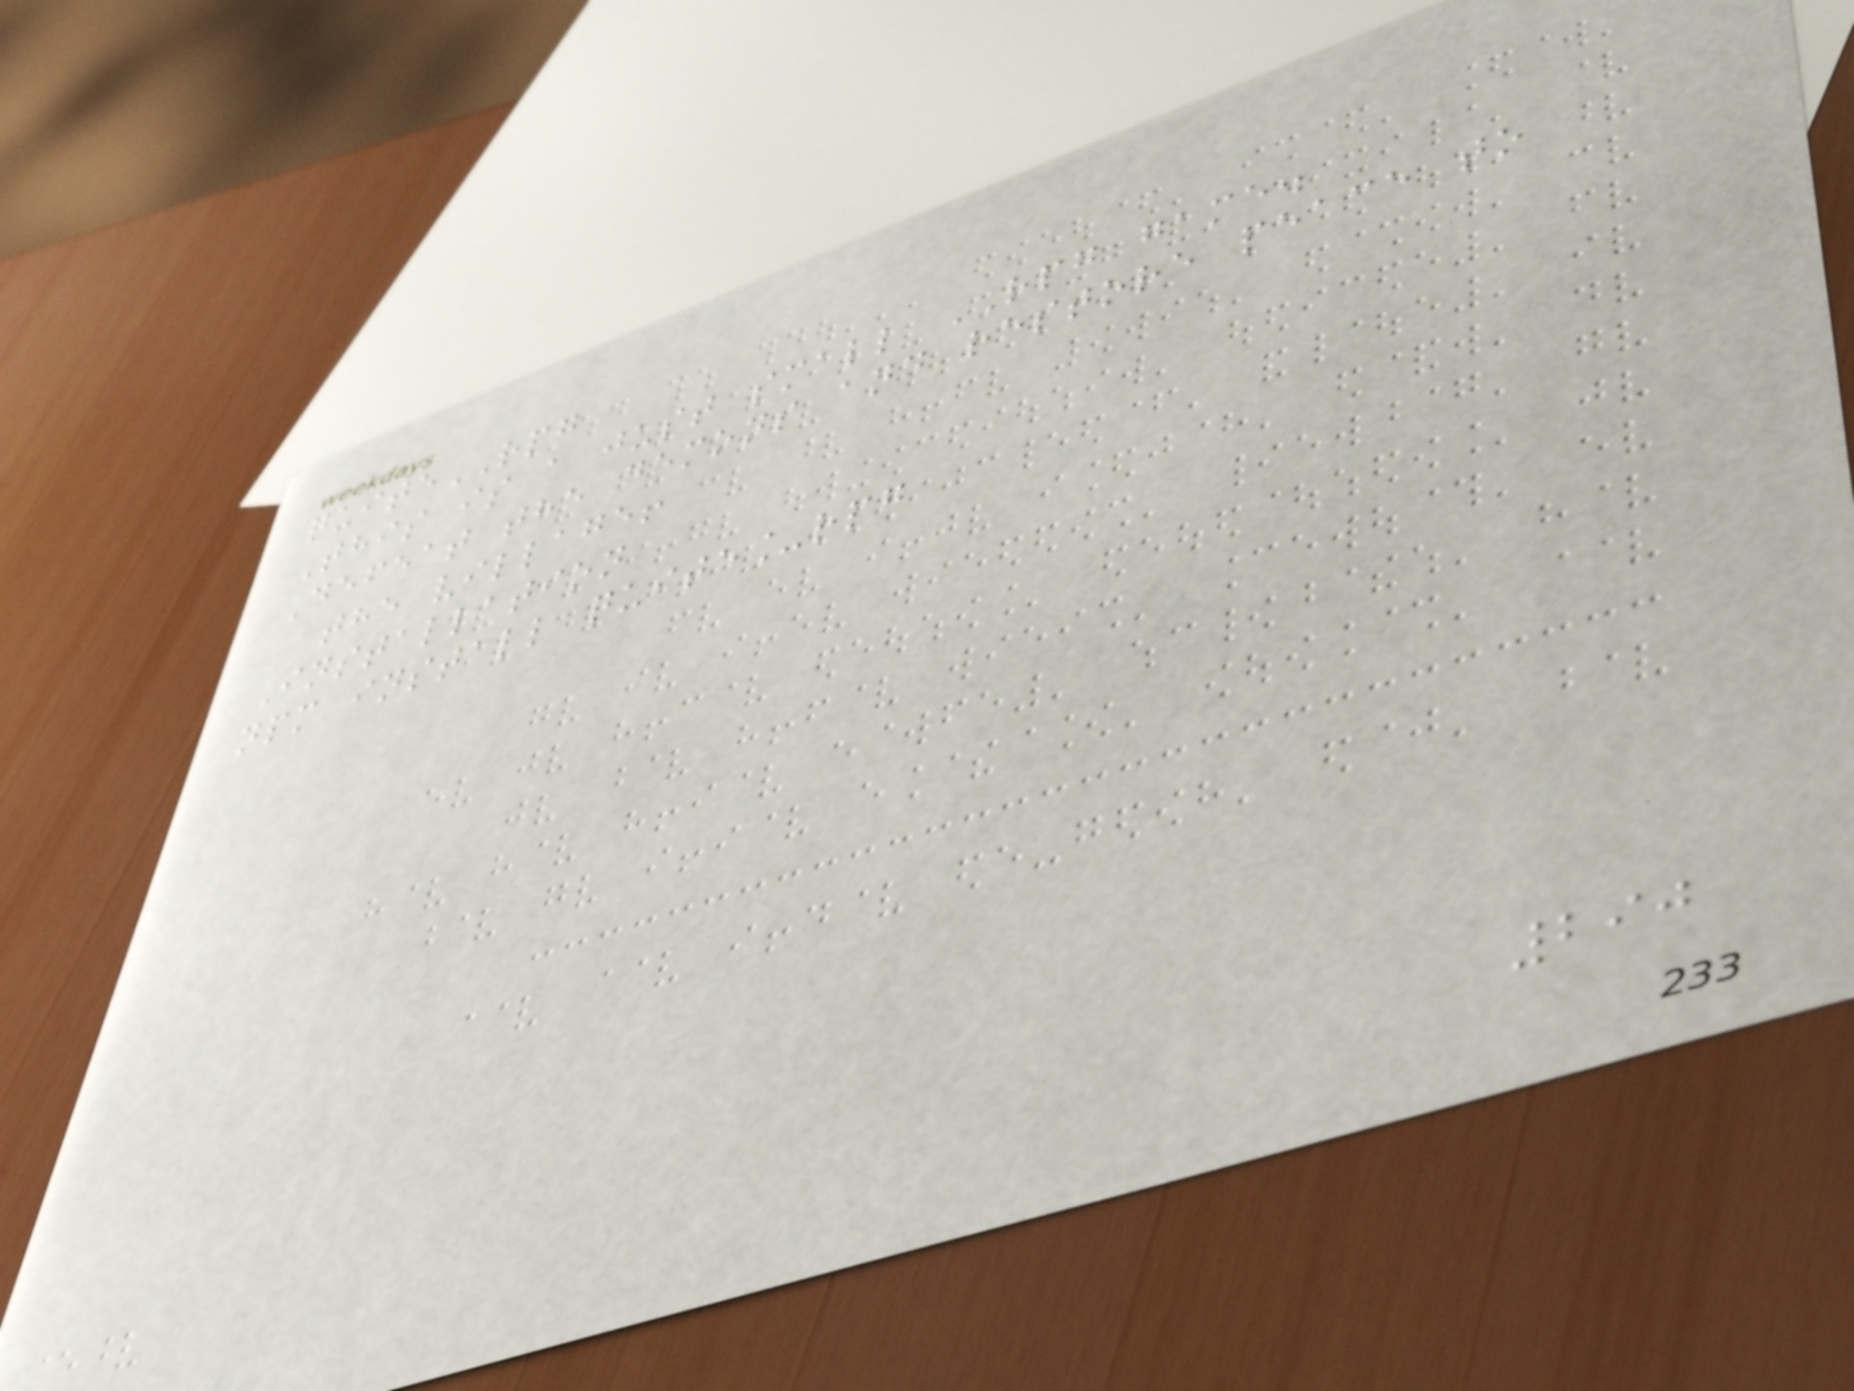quiteRPG
This is a just small RPG game.
Defeat the demons and restore peace to
the village!
Installation
npm install quite_rpg
290
